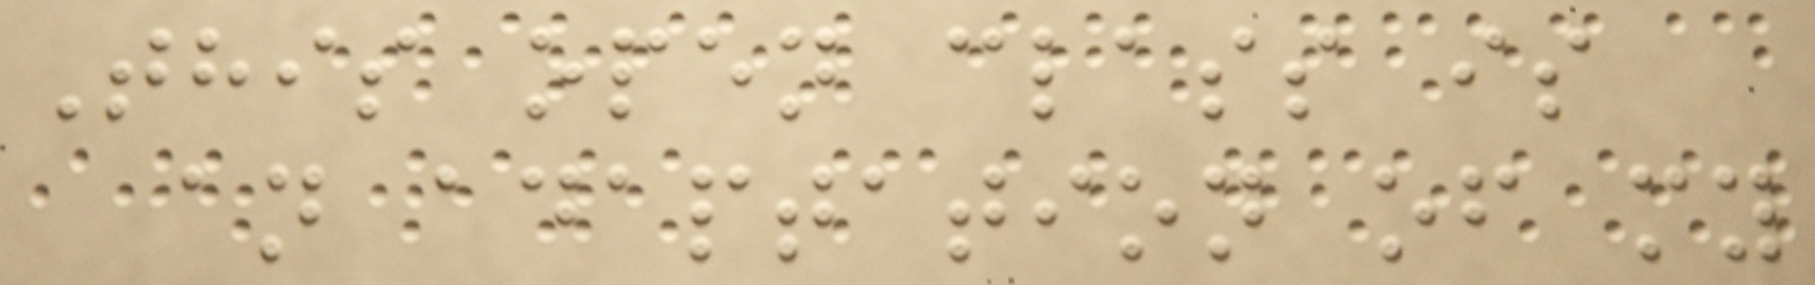This open class is
an adaptation of my
